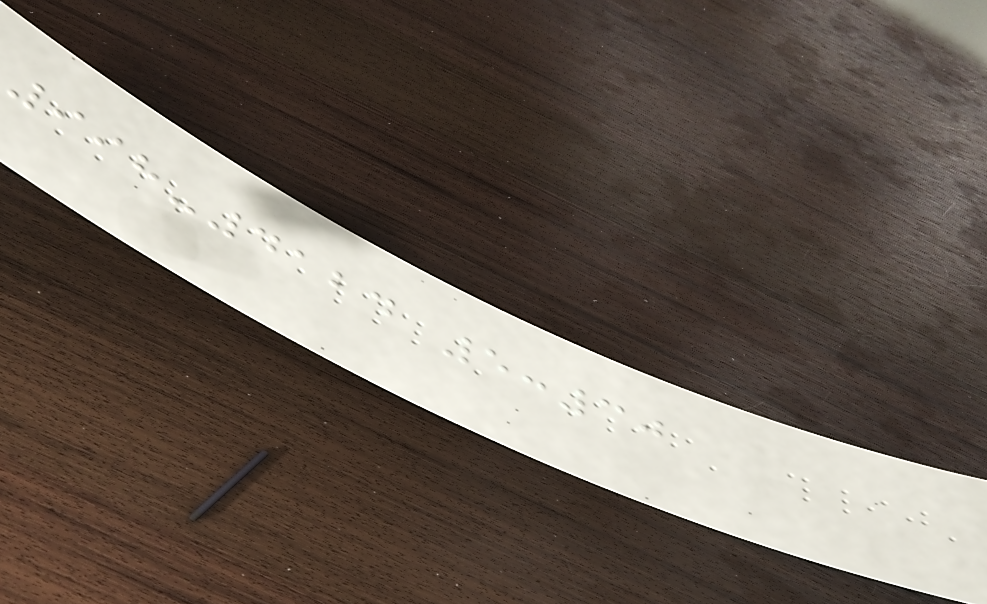998-4124 5:30
